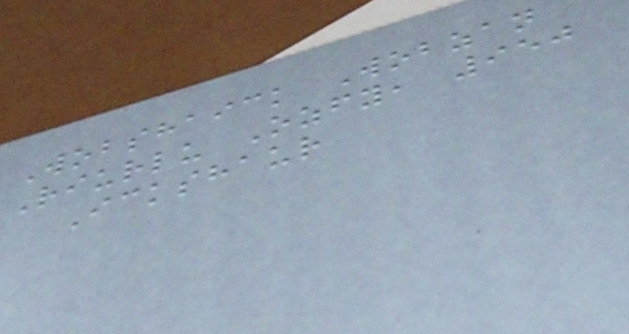Wobshaick Wobzan
Riurlu Ozfy, 950
Ickshaur
